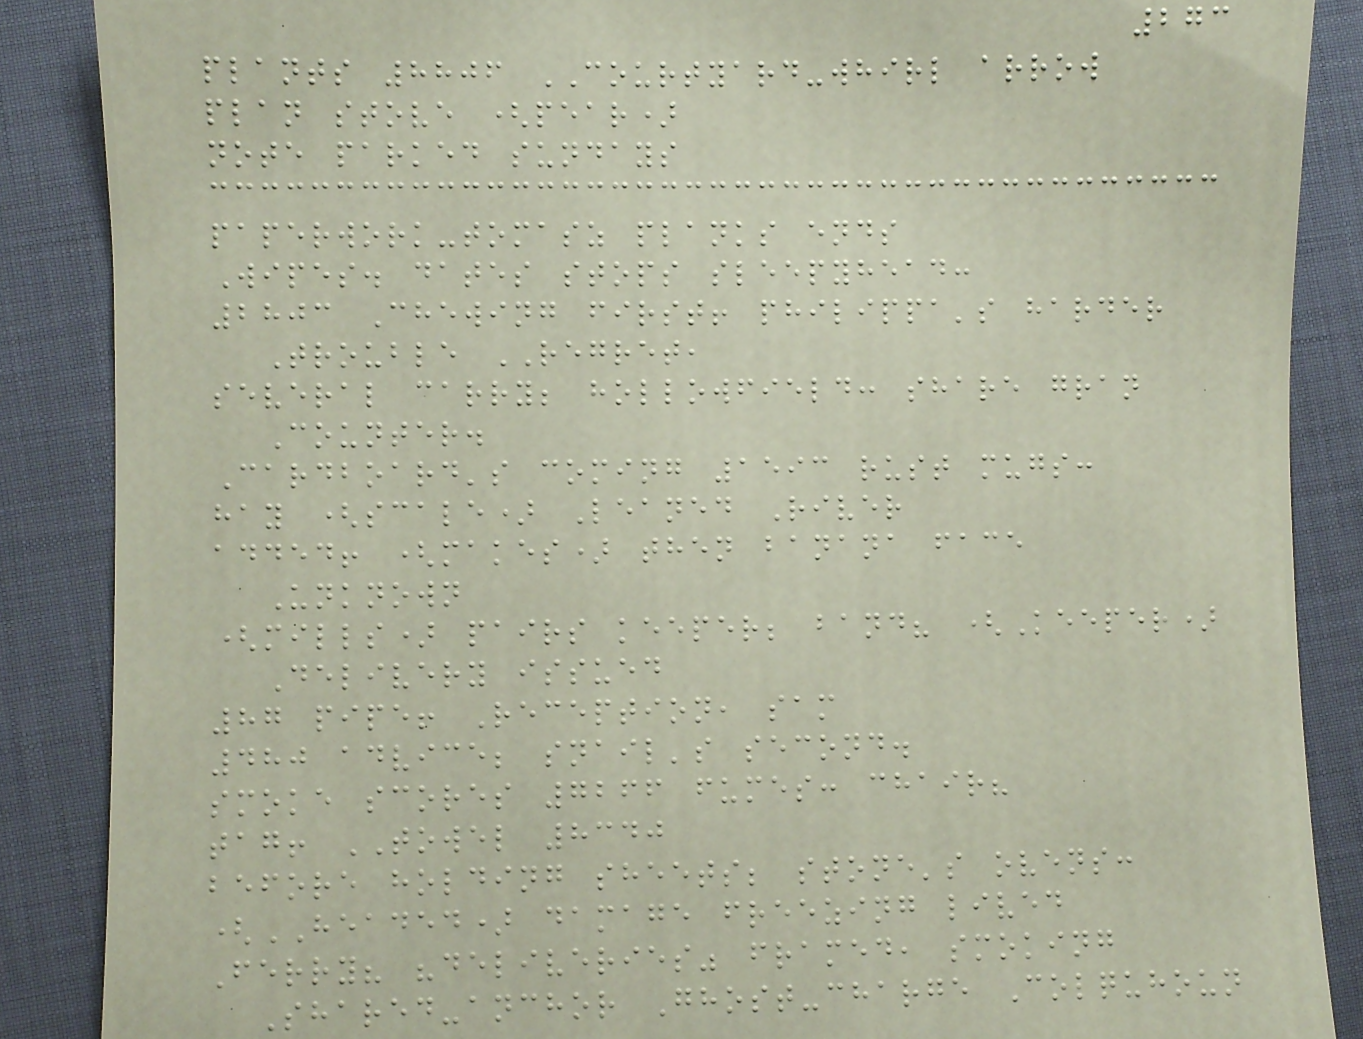273
plants 8806 COURTYARD-whirl arrow
plan stove (pear)
note parked sundays
paperwork-tomasz planks ends
Wipes. dates stops sleepyhead:
2803 Chewing first! philippa's harder
Trouble REGRET,
several carry; hollowfield: share gran
Counter.
Cardboard's coming 1593 rust mugs:
hay (scale) Leaned River
added! (makes) then banana face
Unknown
(mills) pairs keeper; band? (Keeper)
Delivery issued
87 pipe! Reception, sam
480 advice; snail's second.
smoke scores 7266 fumes: chair?
tag! TOWEL 8340
before holding sheets; stone's ovens:
(HEADED) damage freezing lived
Ferry? "deliveries" framed, smoking
Shared-anchor Ghost-charge Colquhoun
